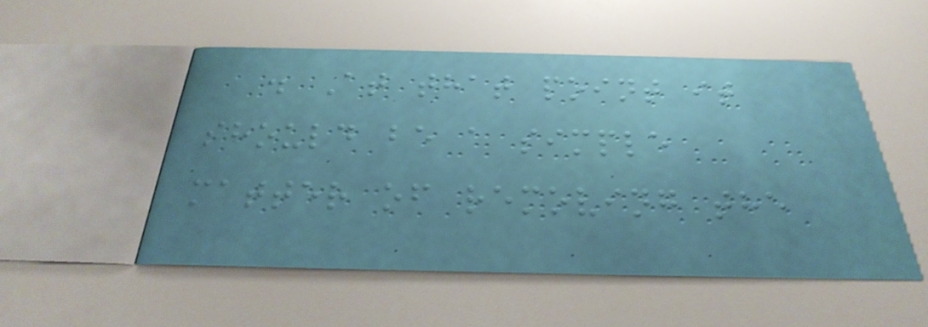. At that point it
should be a simple
matter of removing the
